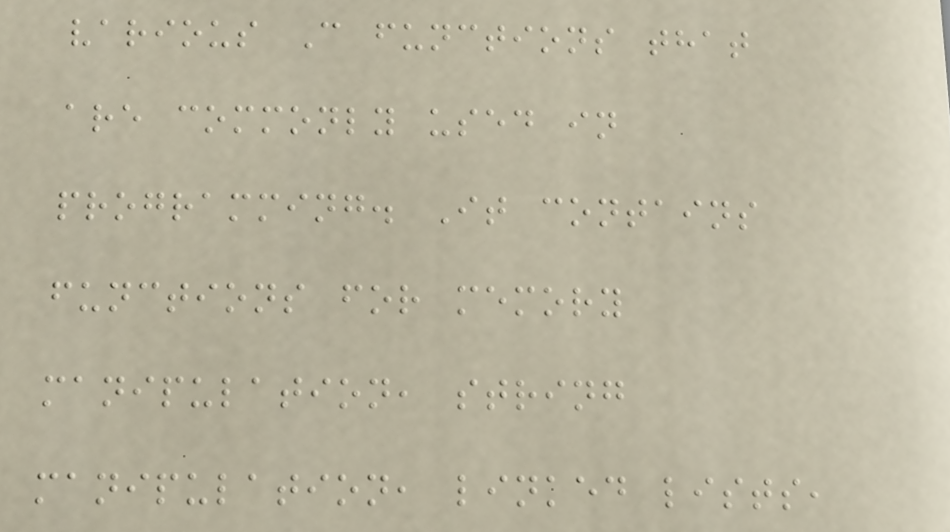various C functions that
are commonly used in
programming. It contains
functions for memory
manipulation, string
manipulation, linked lists,
